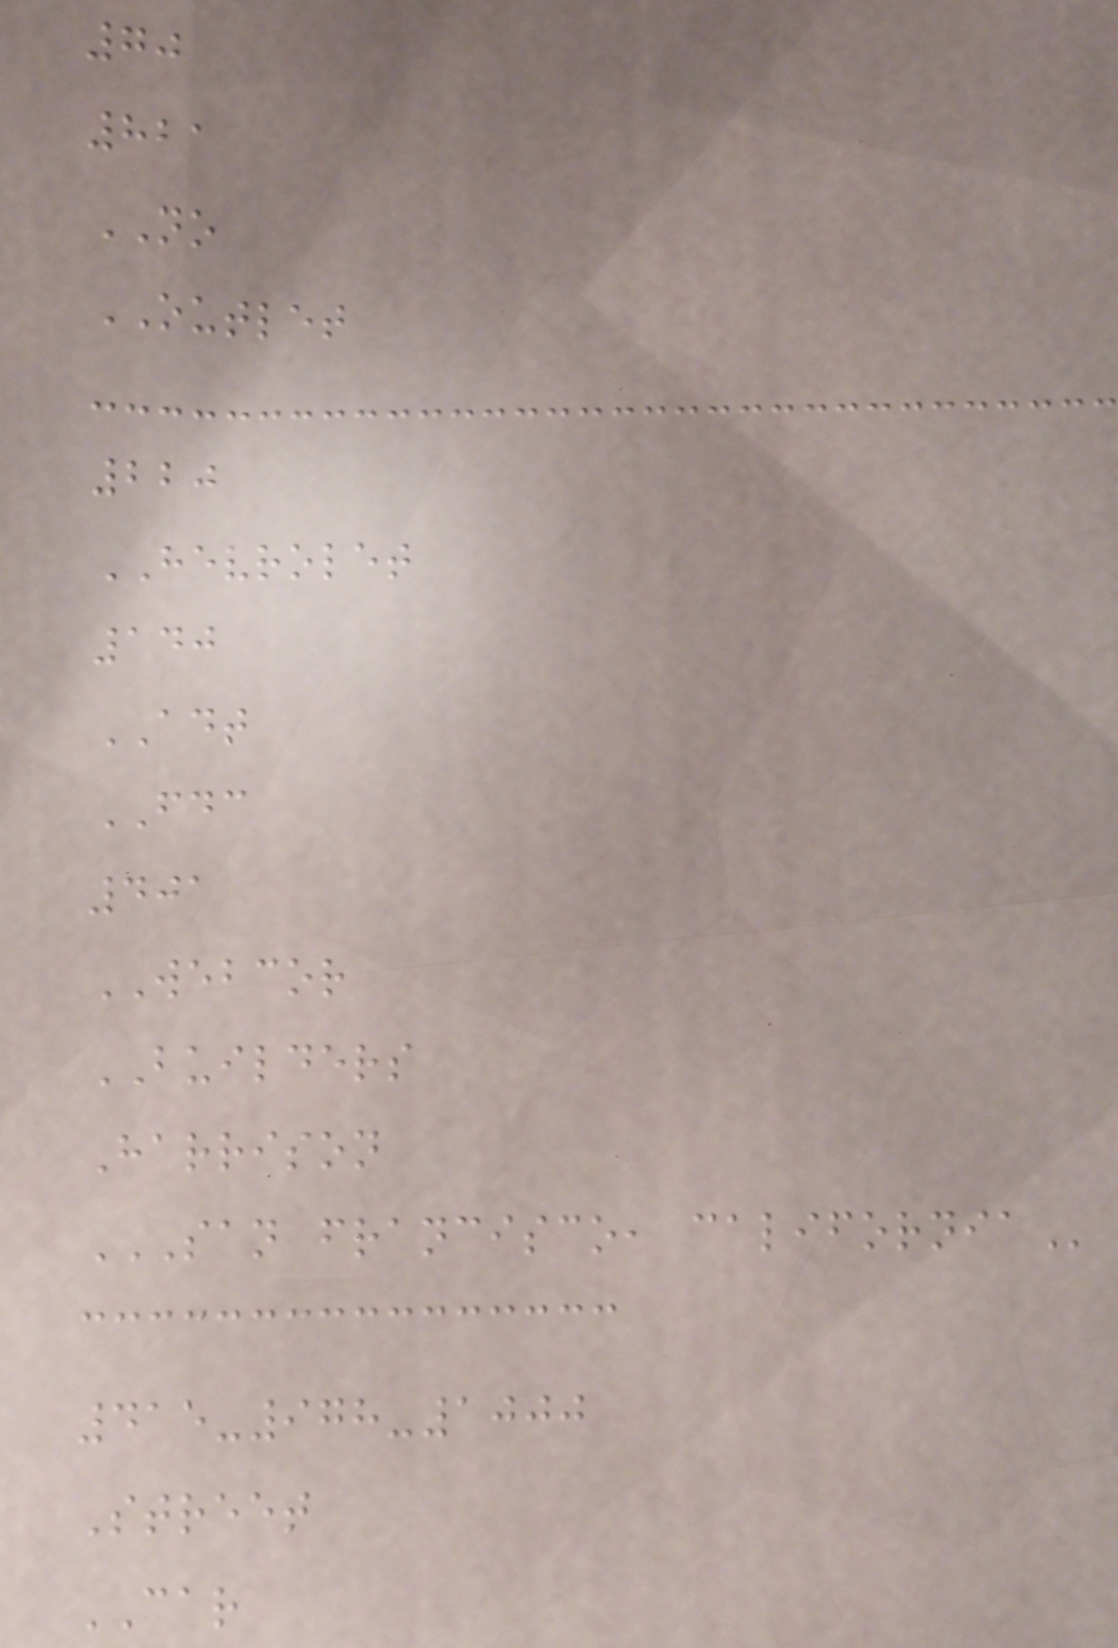70
821
NO
OUTLET
220
HEVROLET
140
ADT
FDC
401
WEBCOR
BUILDERS
Harrison
SAN FRANCISCO, CALIFORNIA
415-978-1000
Street
CAR
